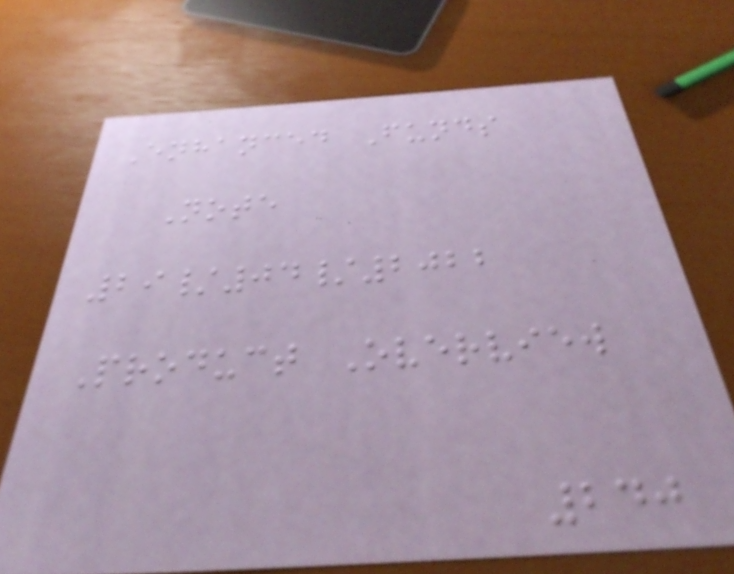Enhanced Funds
Note
29/04/2022
Product Overview
240
